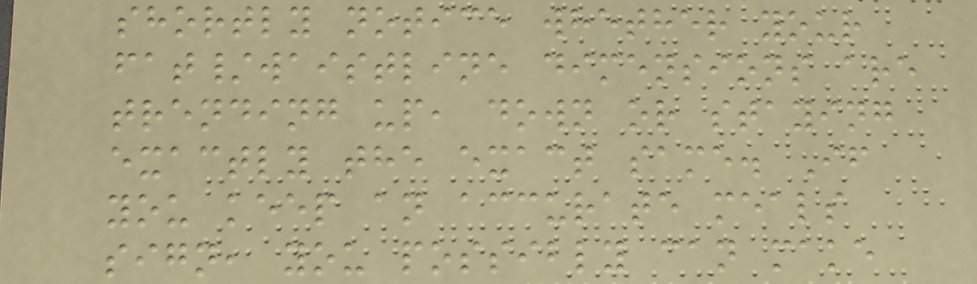shortly notice whether your
fat/waistline dimensions are
trending up, down or staying
exactly the exact same. If
you keep an accurate meals
sign, you possibly can make
